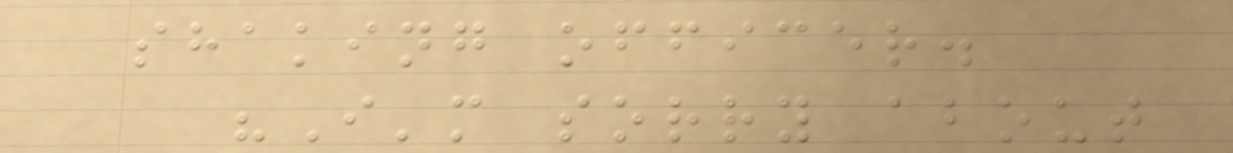shaking officer.
"I'm sorry about
